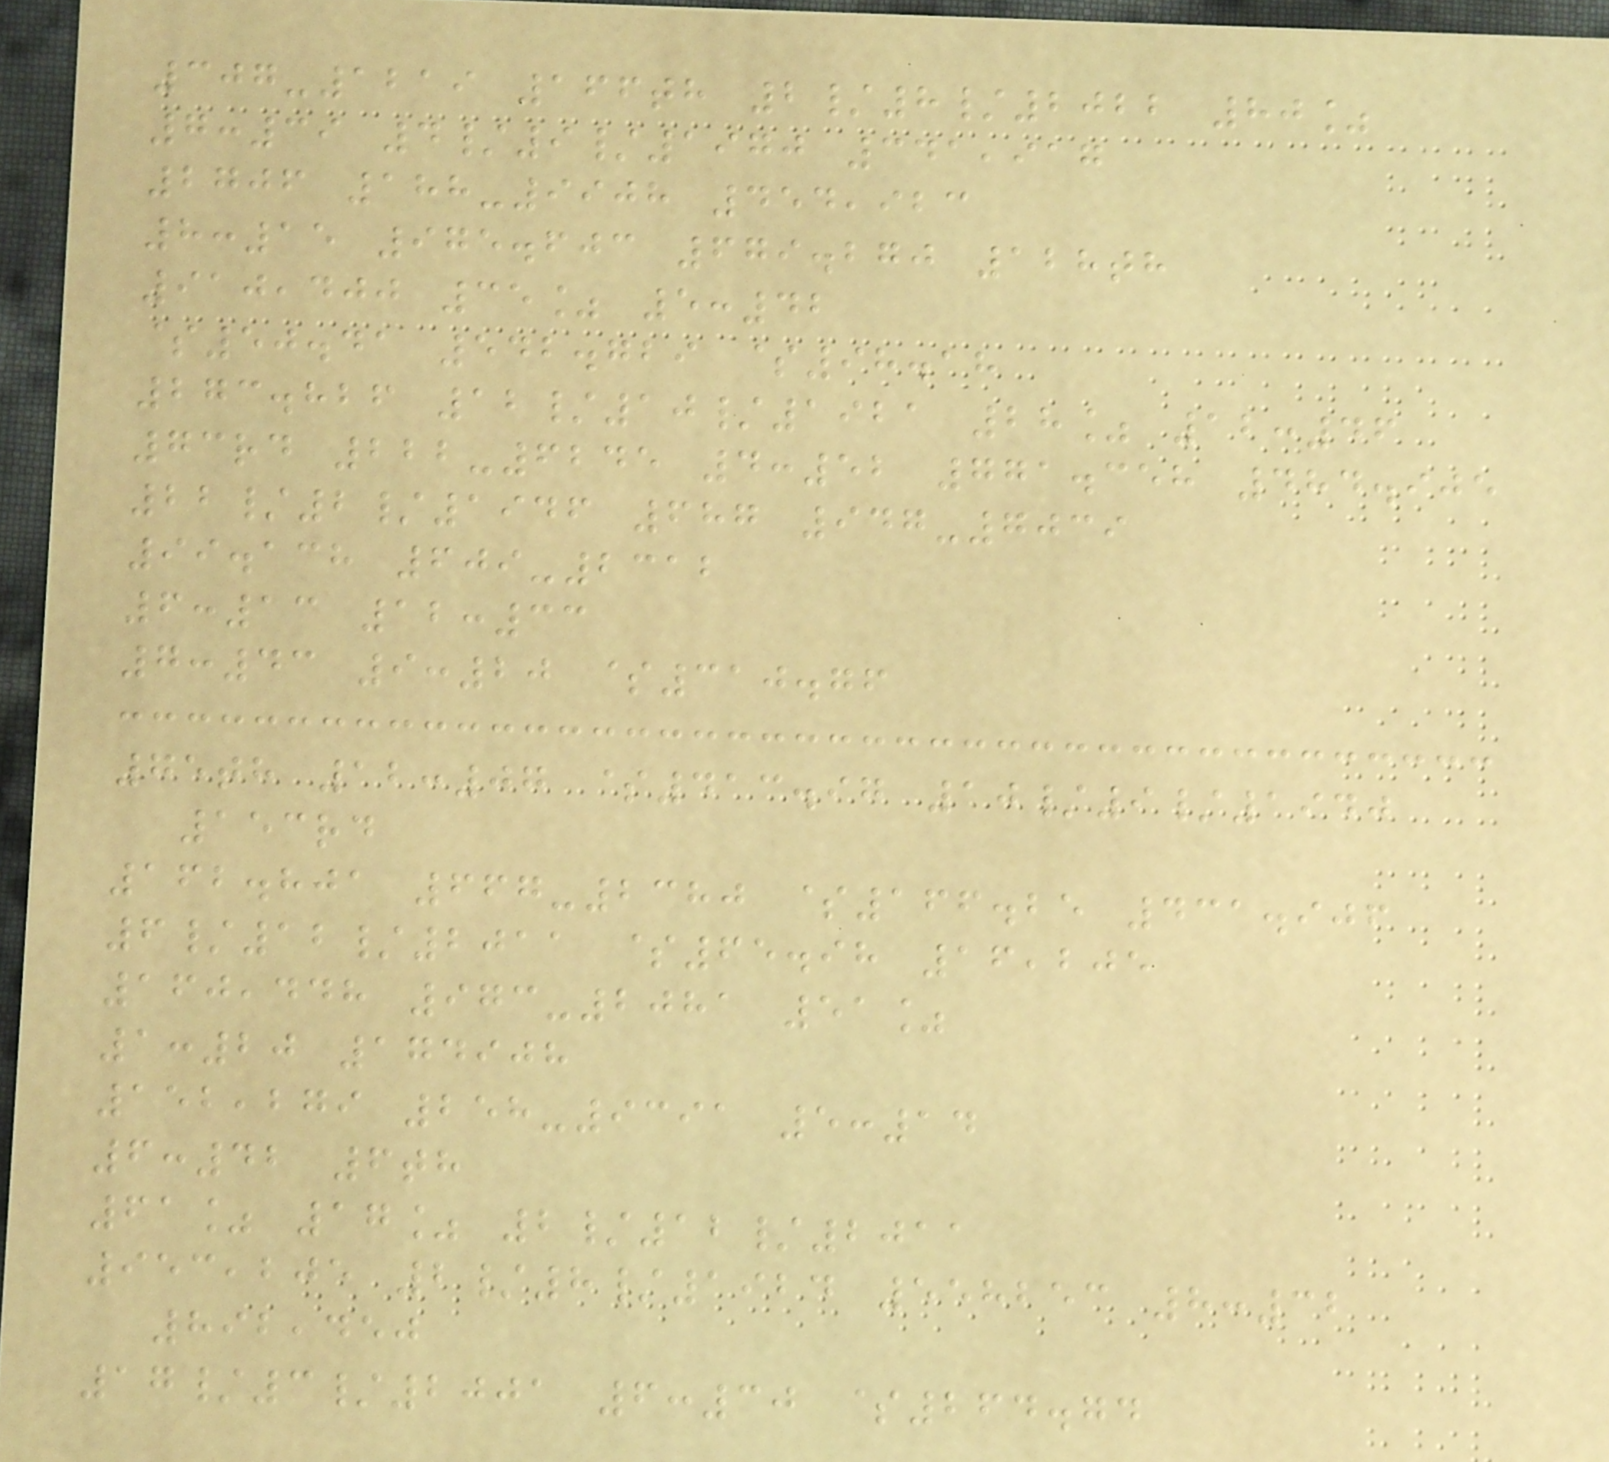307-1219 166th 2/8/2022 80%
7:39 4/9/1970 341,917
2706 188-9908 454,923
8:15 975.603 679.270 128th
910,400 35% 5:42
$50.41 542.729 $98.18
273.826 12/10/1921 28% 12:46
73rd 222-6245 4:52 771.358 484.905
22/2/1946 687 947-7039
99.138 609-2312
6:13 12:33
7:43 9:20 $310.76
75th 12:07 $413.97 10/9/1940
153rd
162.801 667-2380 $166.25 431.906
6/12/2011 $65.98 16,205
160,448 973-2081 51%
1:20 174908
152,279 258-9391 5:14
6:42 6th
61% 17% 2/12/2011
953,205 2/8/1924 558253 8:32
892,450
17/3/2001 6:30 $264.74
